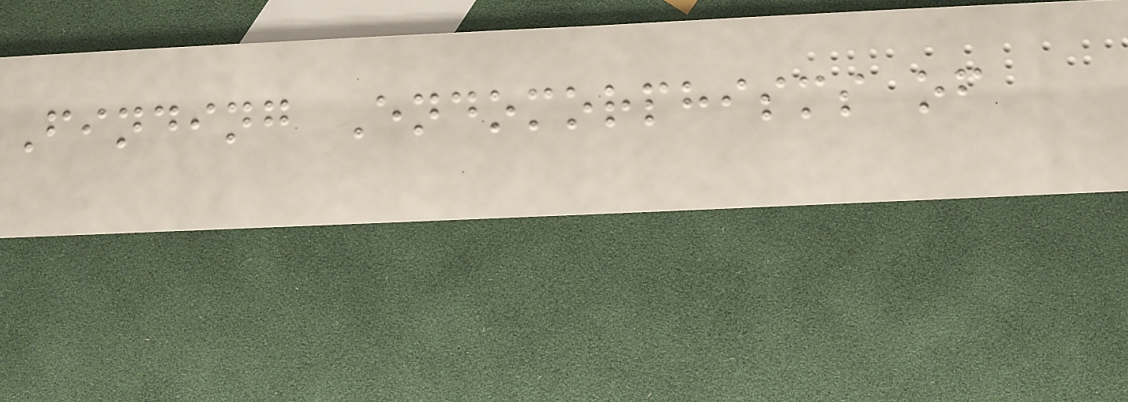Finding Endomorphisms of
